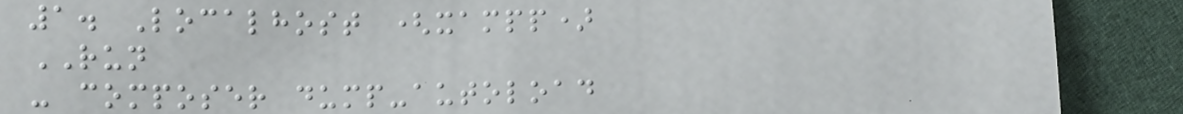1. Localhost (xampp)
RUN
- composer dump-autoload
